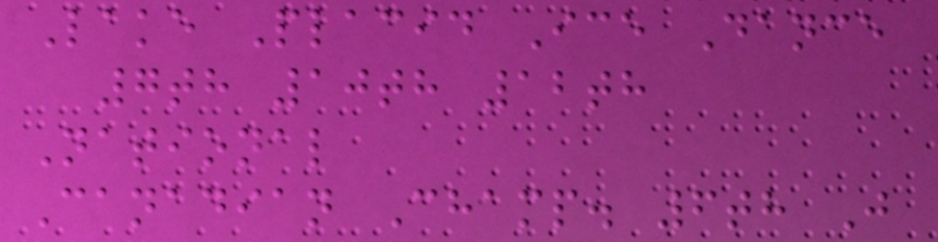Lake Placid Ice Dance
7th 10th 12th
National
Canadian Champ. 6th J
